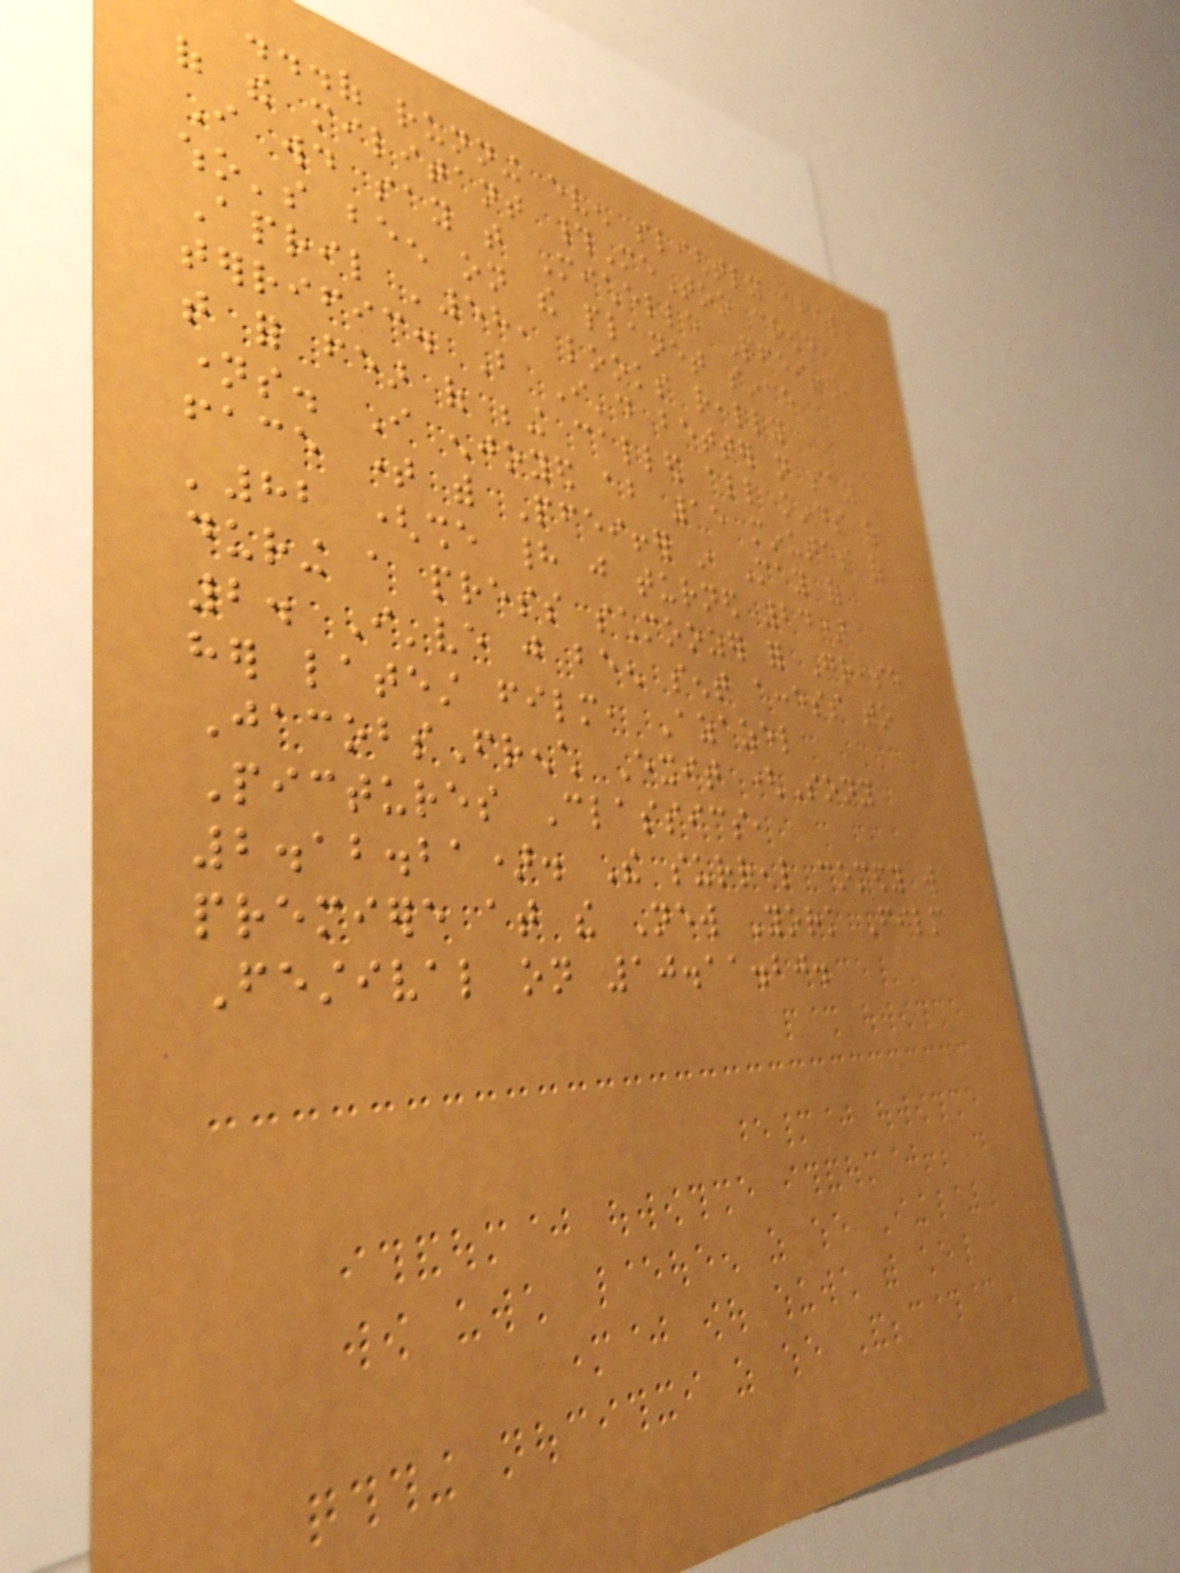...of running even slightly afoul
of the militant #MeToo crowd,
I would say that Michelle Pfeiffer,
who's been on the planet since
April '58, looks really
terrific. But I'd better not say
that for fear of being called all kinds of
names. I enjoyed about 15 minutes of
face time with Pfeiffer in May of
'82 (she had just turned 24)
during a press schmoozer for Grease
2. I've just been sent access to
her latest film, Azazel
JacobsFrench Exit (Sony
Pictures Classics,
2.12.21). The surreal comedy will
premiere at the New York Film
Festival on 10.11.20.
